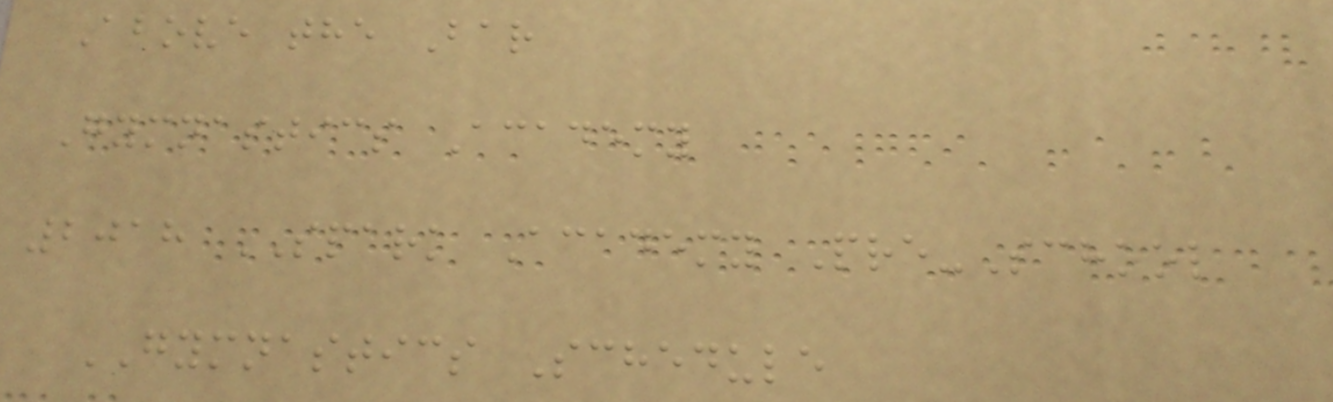Above the Bar
Gymnastics Academy
2018 SPARK Academy Pre-School
GYMNASTICS Schedule
